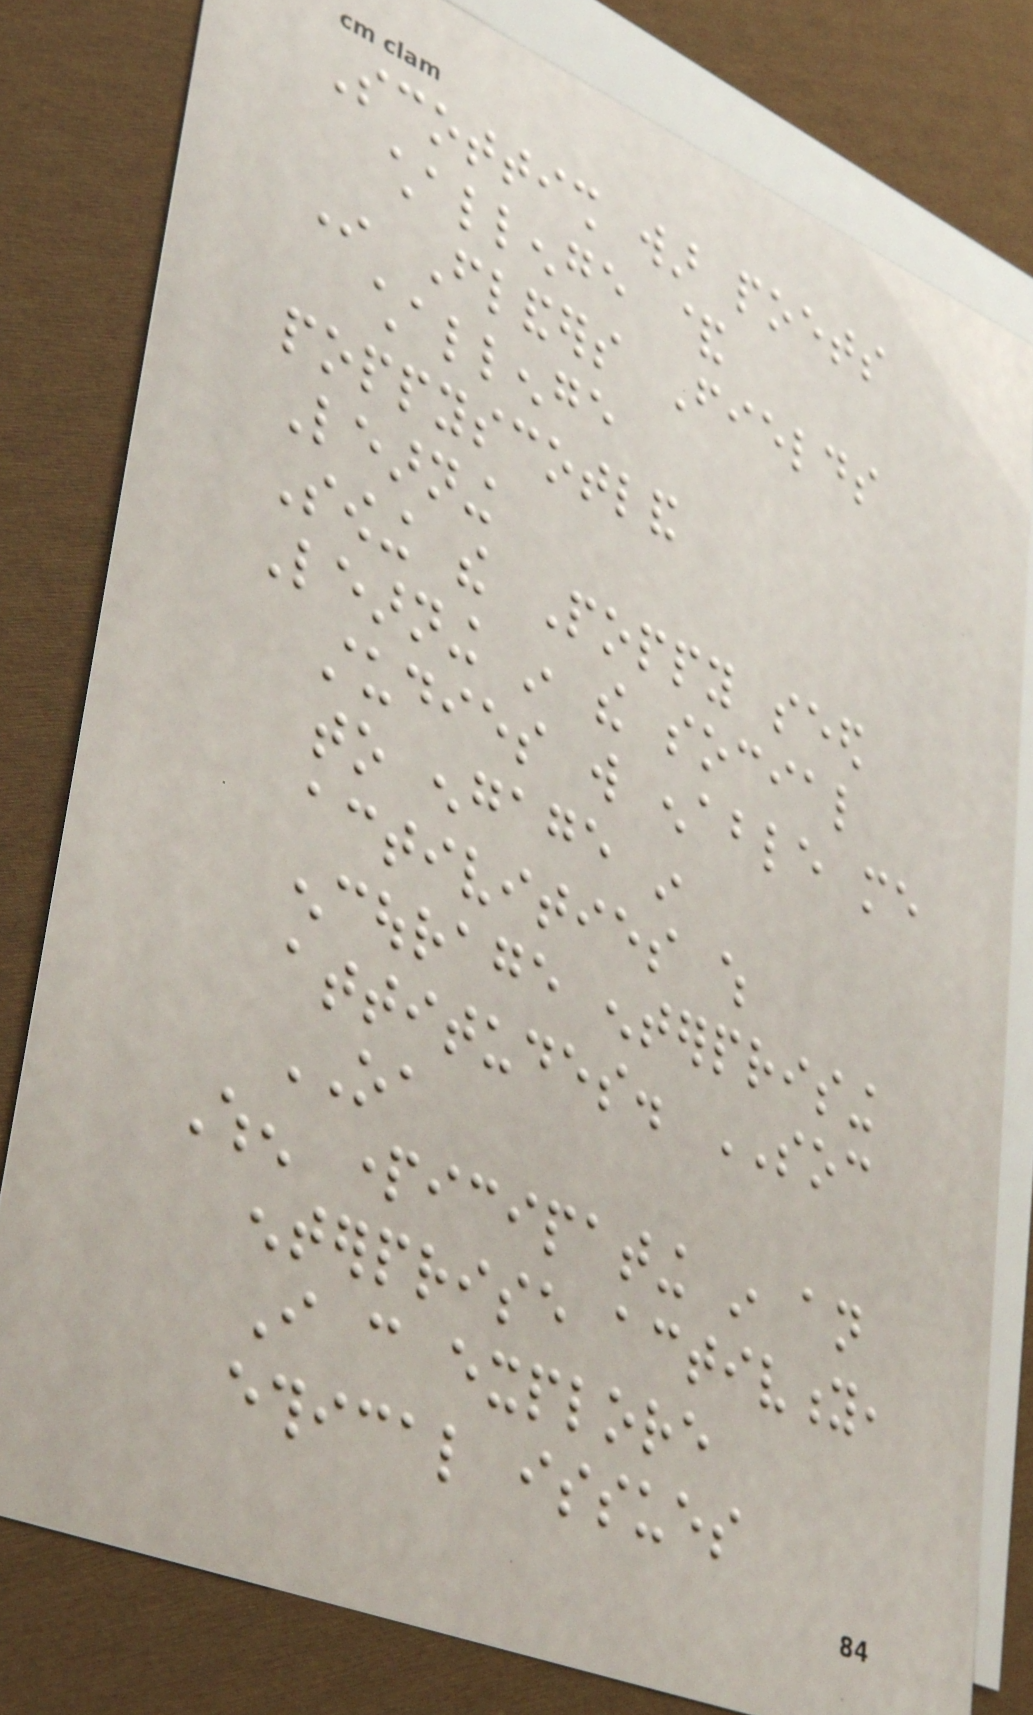Scottish war poets
challenge &
In Flanders Fields
challenge
poppyscotland
Learning
Sowing the Poppy seed
Learning in the social
studies will enable me
to engage in
activities which
encourage enterprising
attitudes. SOC
OA
When participating in an
enterprise activity,
I can explore
ethical issues
